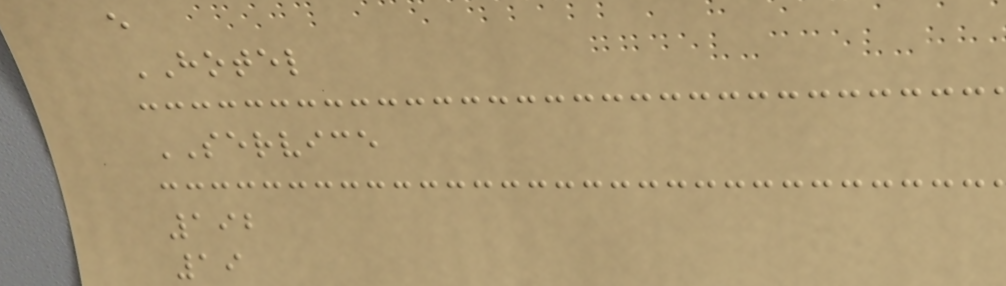e
HOTEL
SERVICE
192
19
